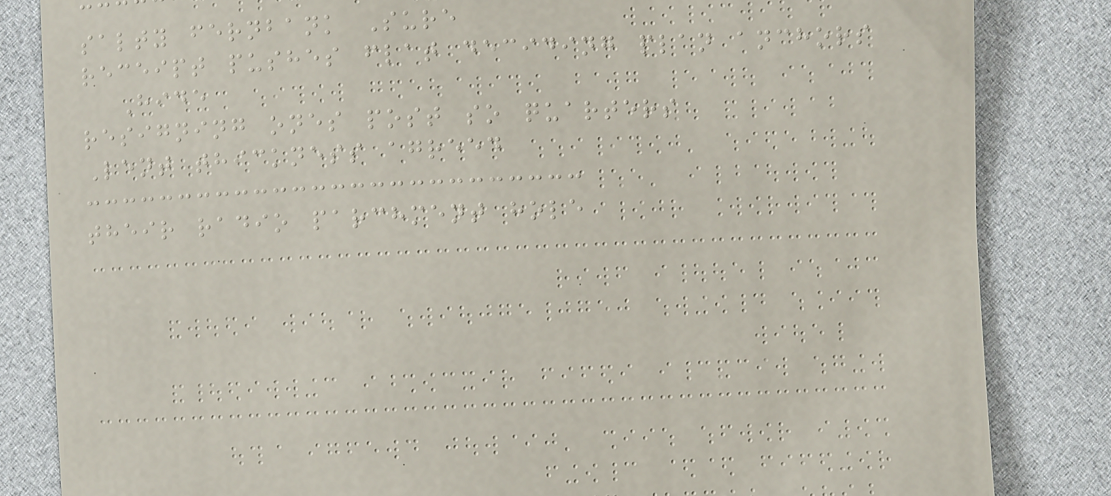salty fernbank Sure
receipt pushes flat deciding plan anchors
Hide
resigning ones post so quarters
Lent thickness agreed
their radio parchment hole
